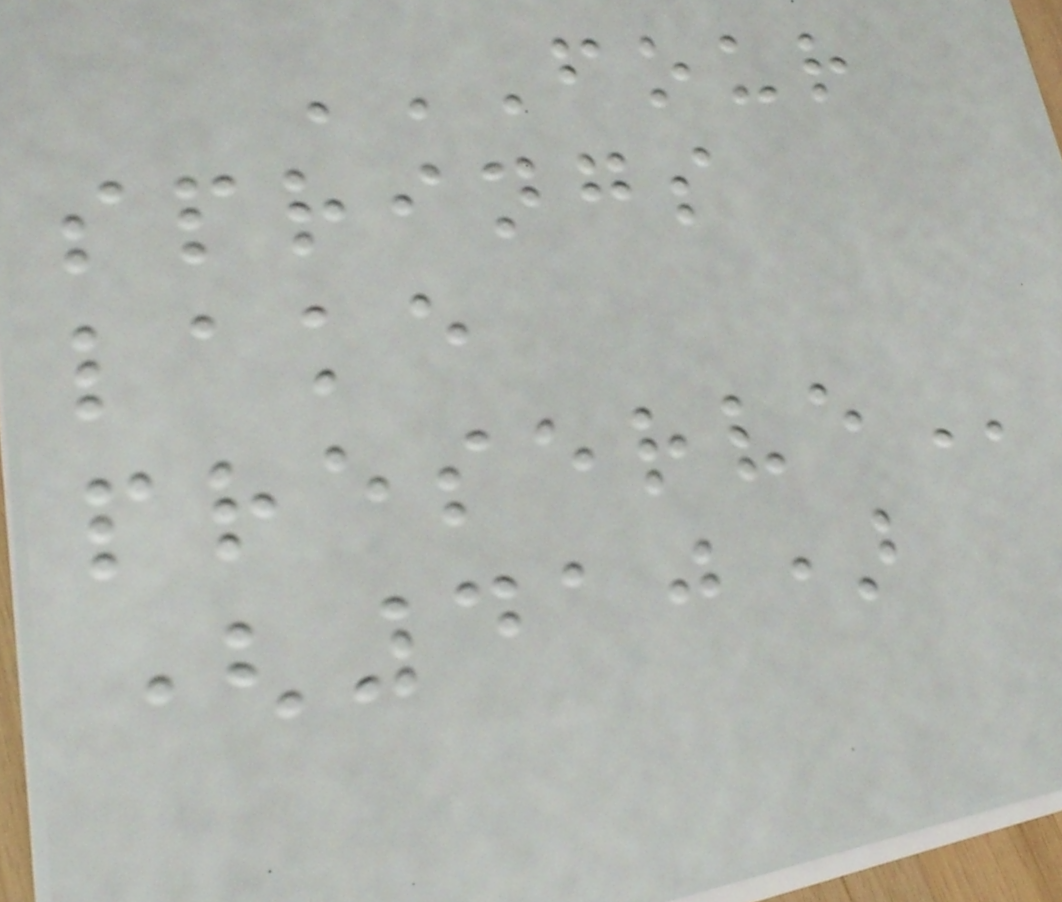FOUR
SPRINGS
LAKE
PRESERVE
(410)
